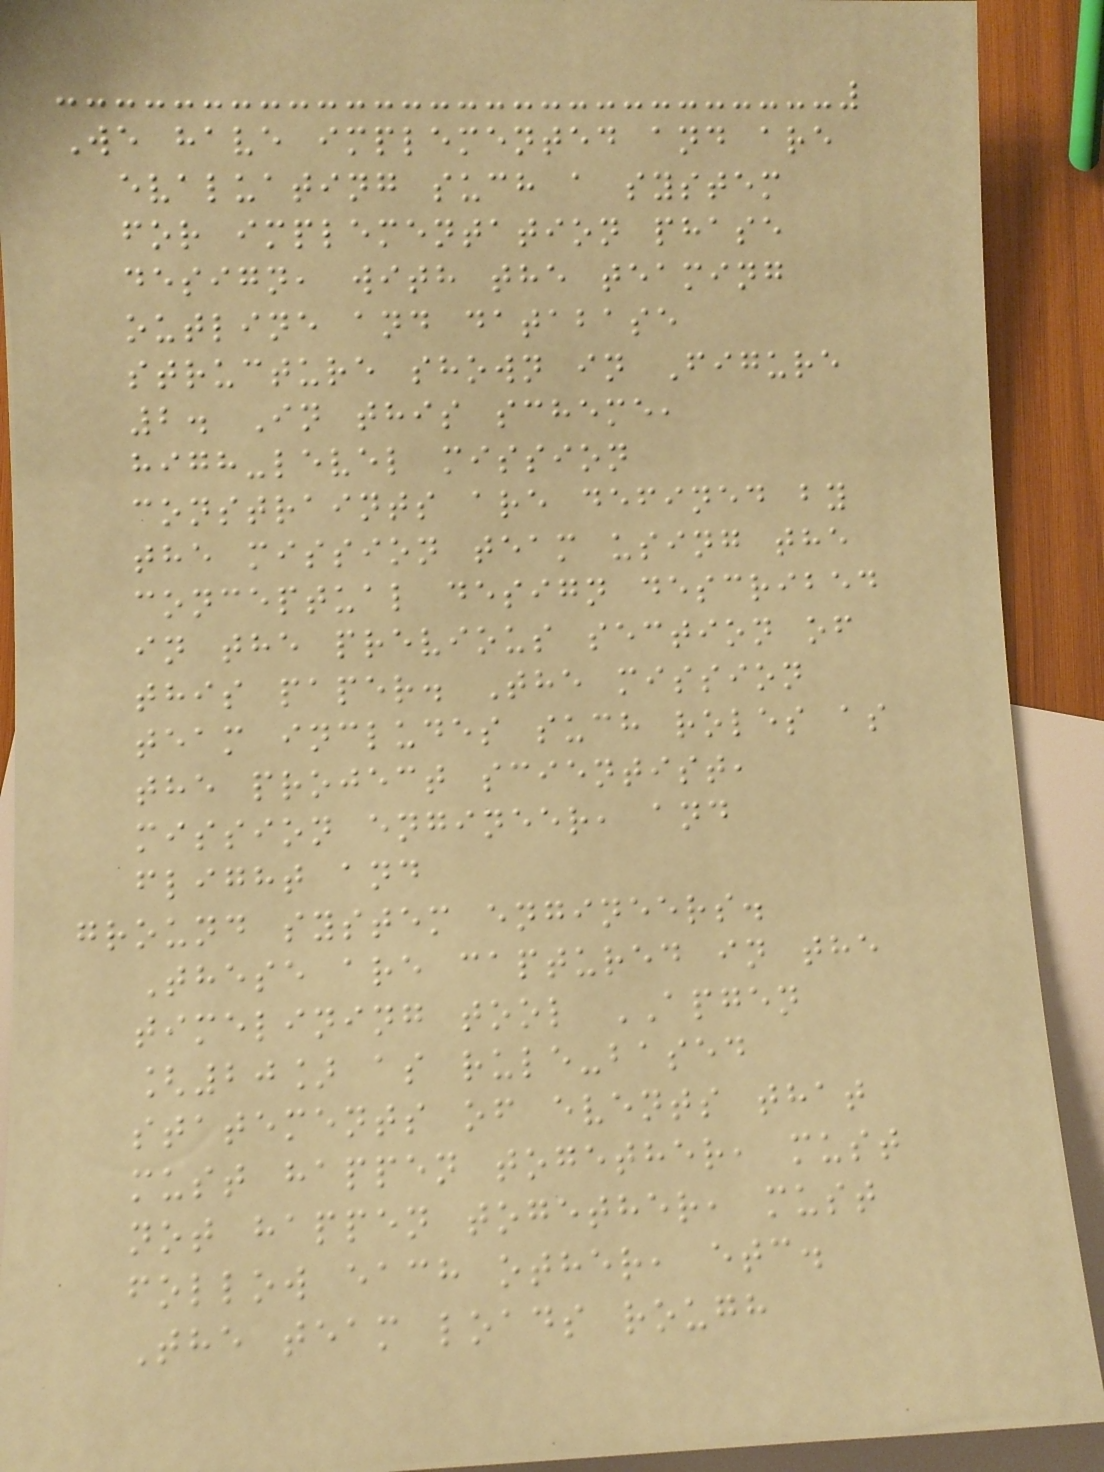We have implemented and are
evaluating such a system
for implementation phase
design, with the teaming
outline and database
structure shown in Figure
2. In this scheme,
high-level mission
constraints are defined by
the mission team using the
conceptual design described
in the previous section of
this paper. The mission
team includes such roles as
the project scientist,
mission engineer, and
flight and
ground system engineers.
These are captured in the
timelining tool APGEN
[20] as rule-based
statements of events that
must happen together, must
not happen together, must
follow each other, etc.
The team loads rough
